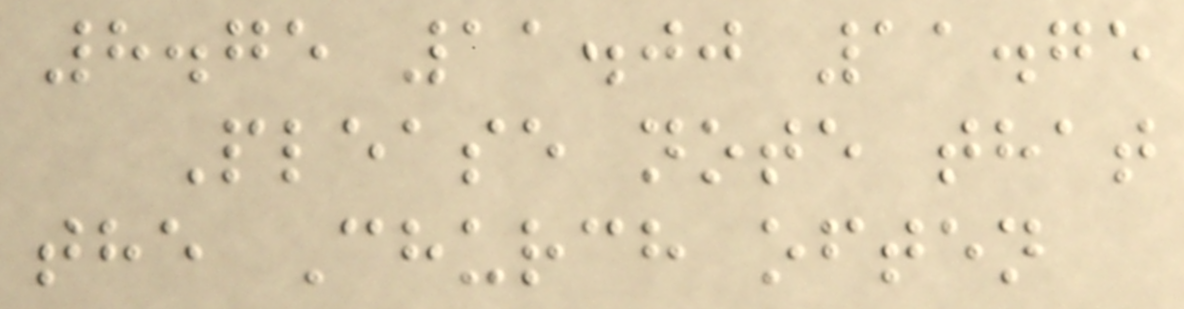8.75 11.00 11.75
Please note that
the Church often
